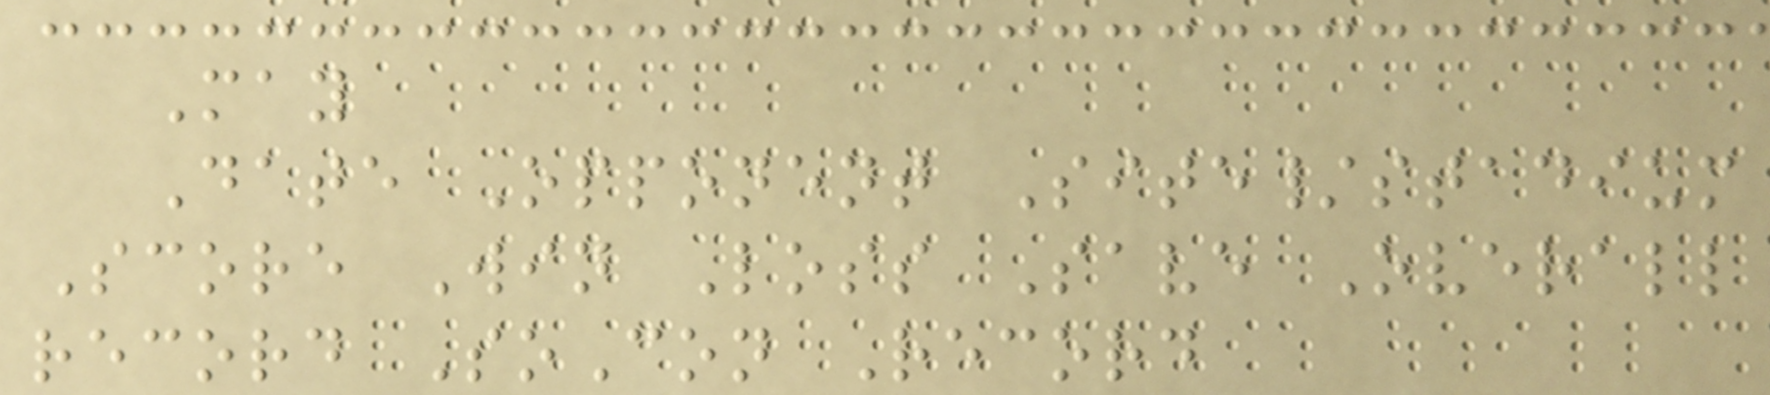May
Date Opponent Site/stadium
Score Win Loss Save Overall
record SoCon Record
